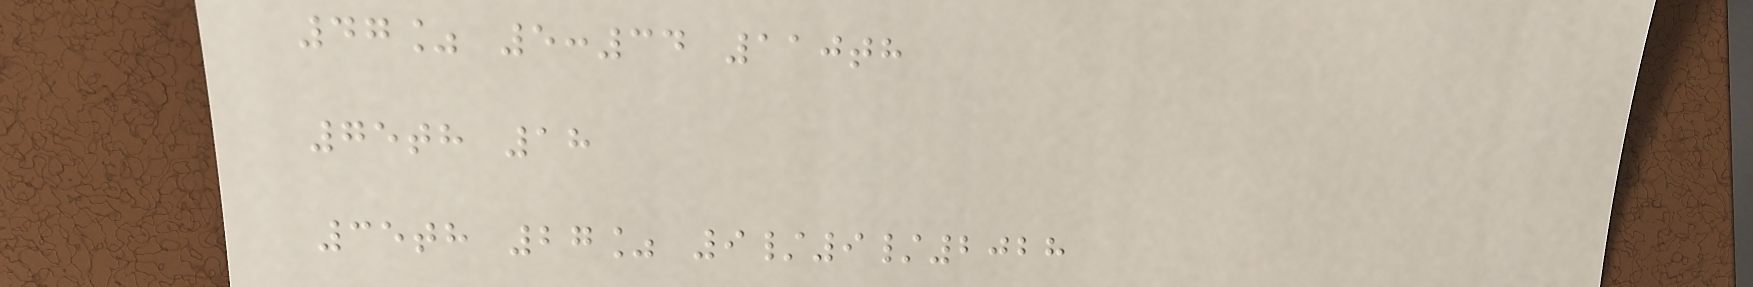47% 5:34 110th
75th 18
35th 27% 9/9/2028
